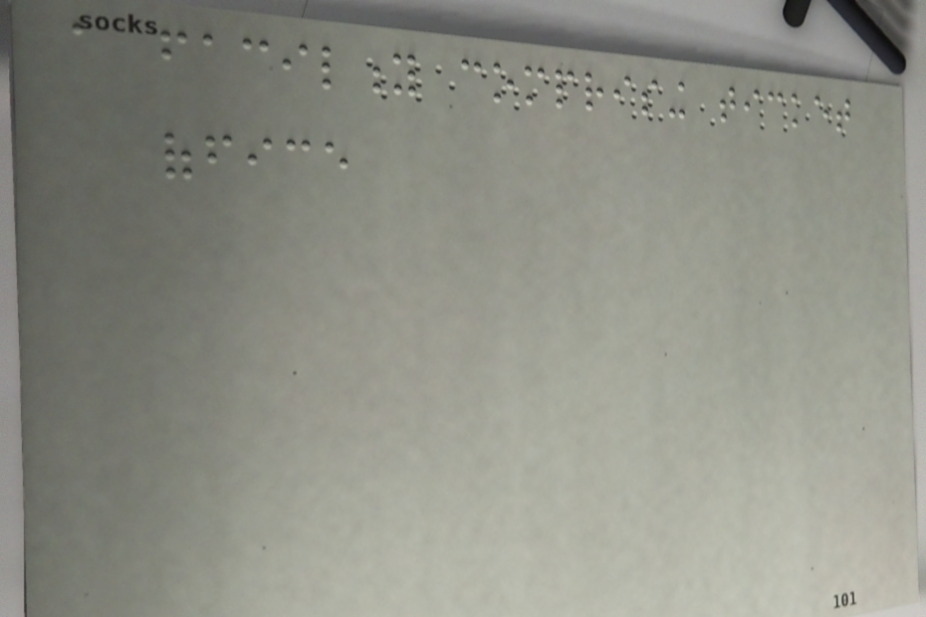a facility comprising ticket
office
